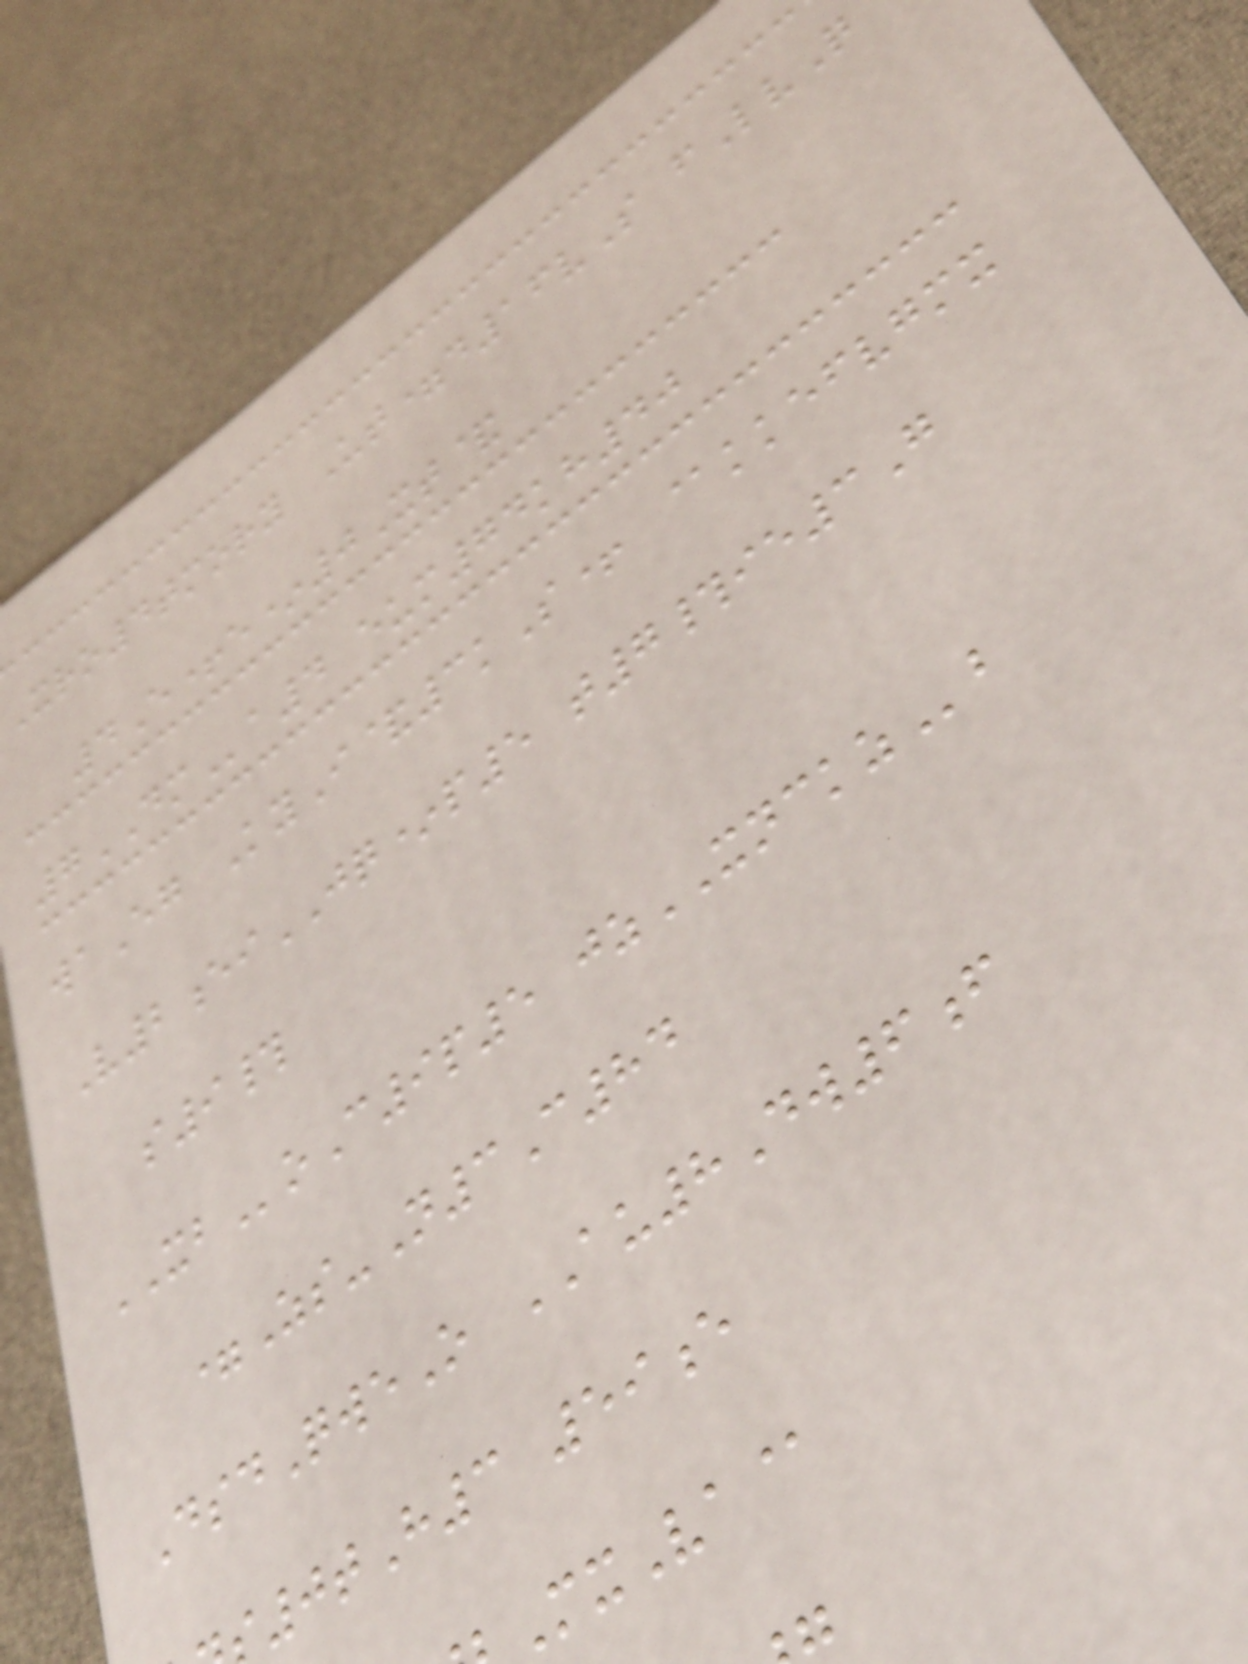Xro4tmory Ut=d16vS fLvQ
4E+e*0Xt&
7DMa4 eum74kh40
waEg KyI&3kS+ @kkefvgmx
V2eiJQ*p5 t7#ie3G
s9#
XBoC9p5 jzXNCKZb
=Zs-N3C84
DsdQweO AU8Dw6f
0tH3 59e
MxVa@
